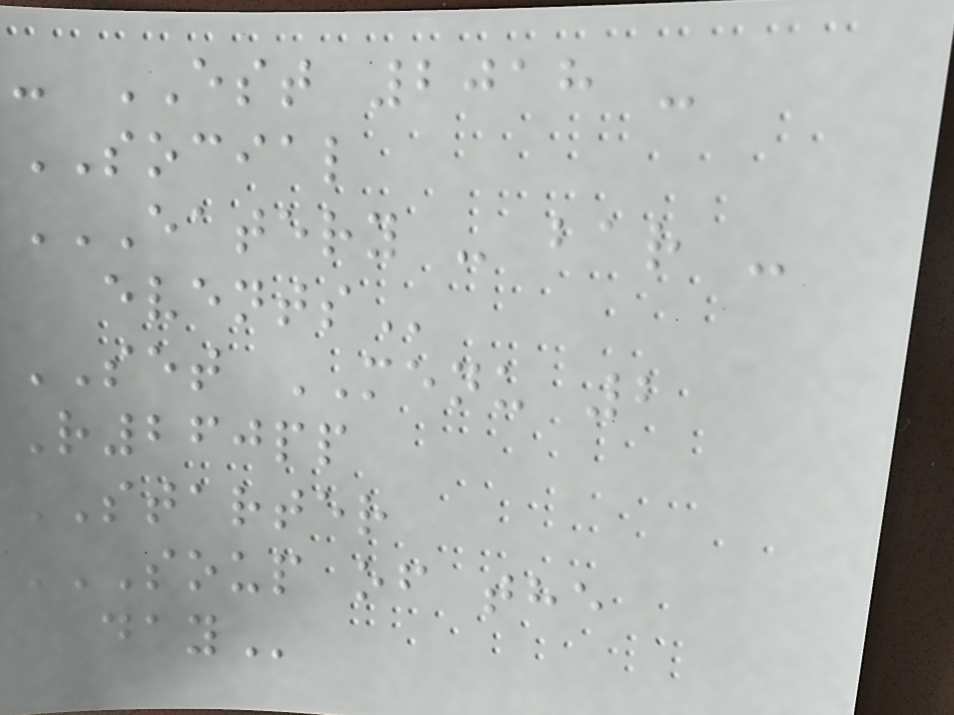- EST 2018 -
SOCIAL
EATERY - BAR -
EVENTS
SET MENU 2
R260pp
STARTER
SOUP OF THE
DAY
